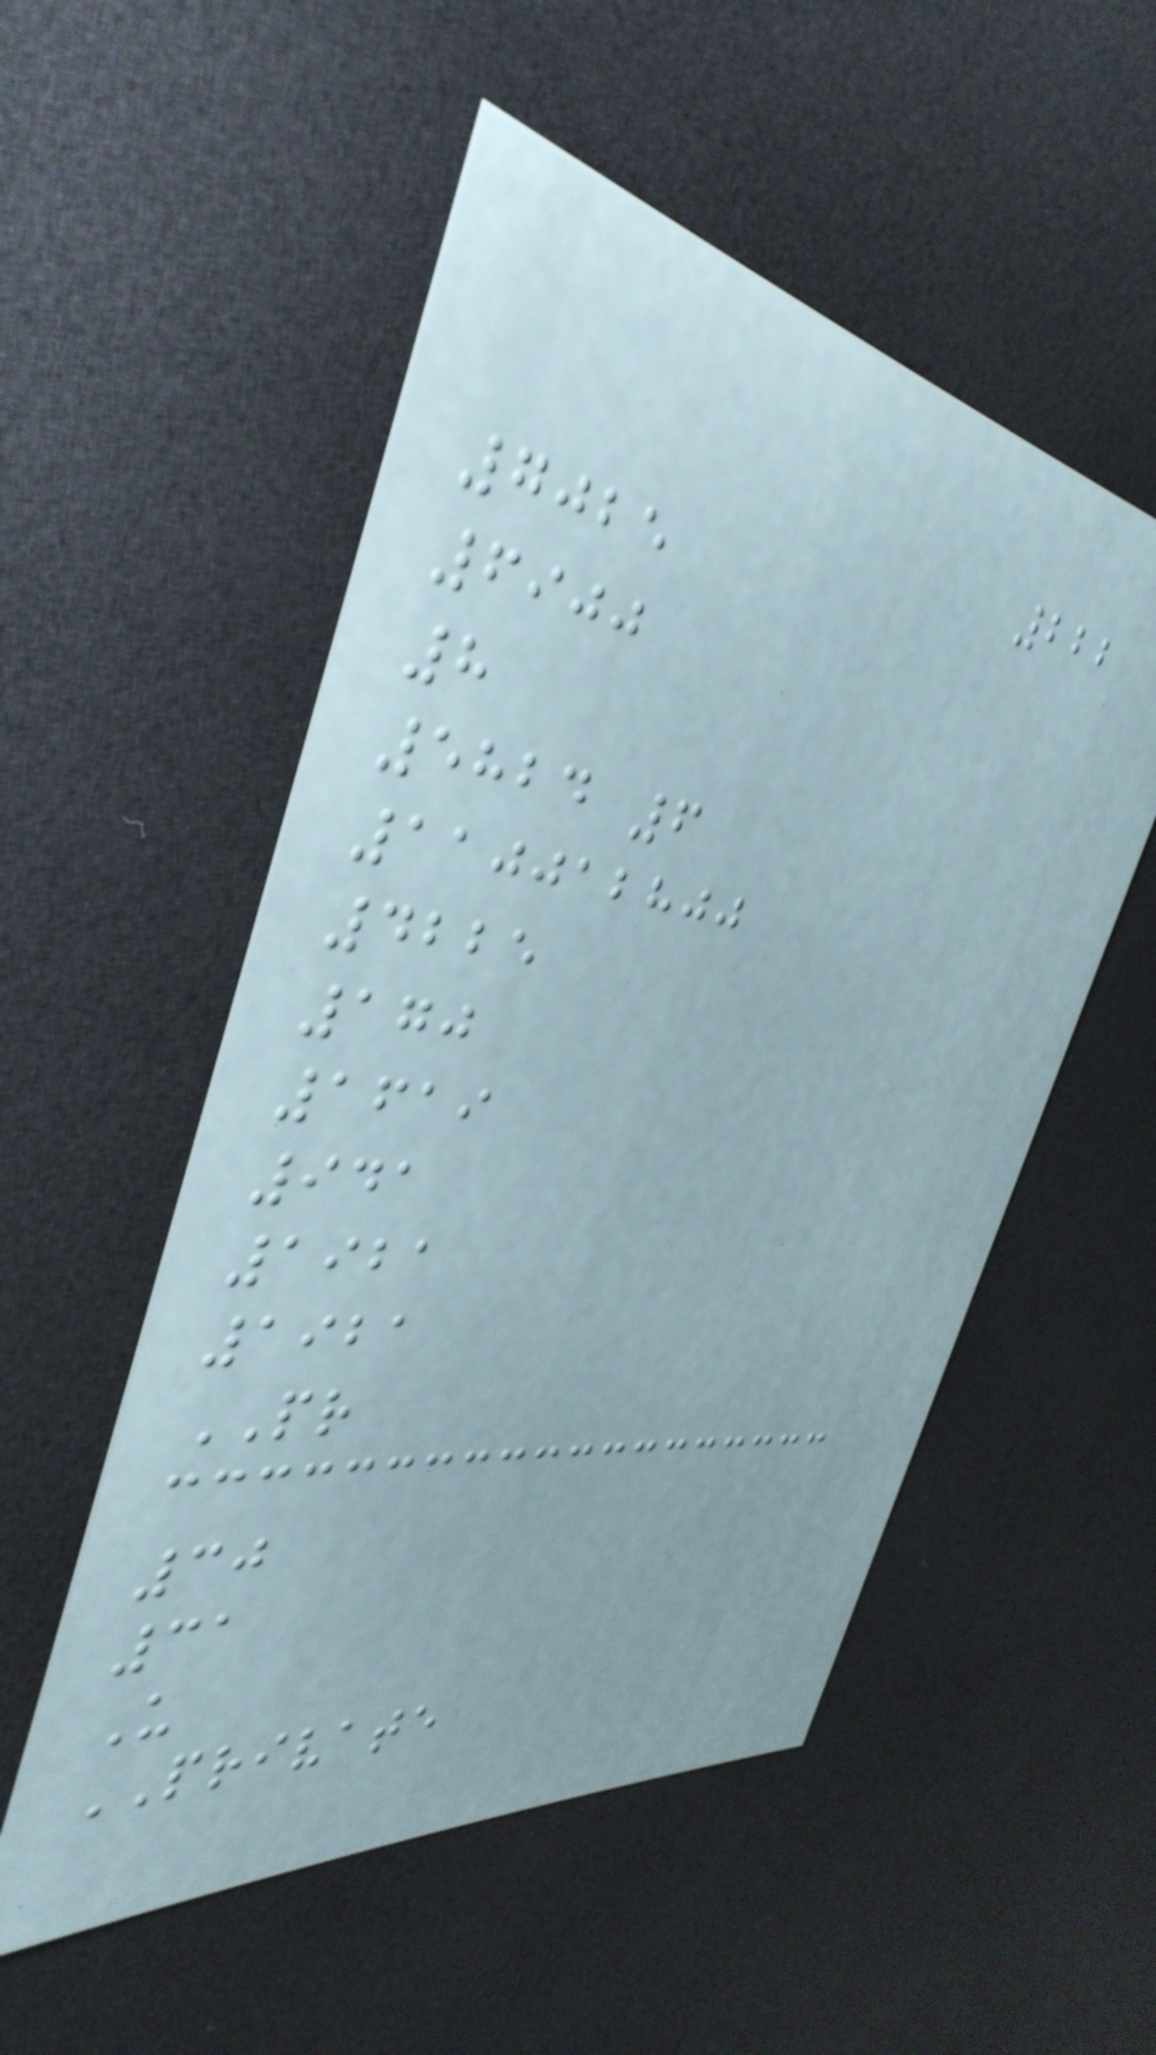222
7025
6900
8
5824 6
110012800
4225
170
1619
941
1921
1921
PR
30
31
U
PRIVATE
